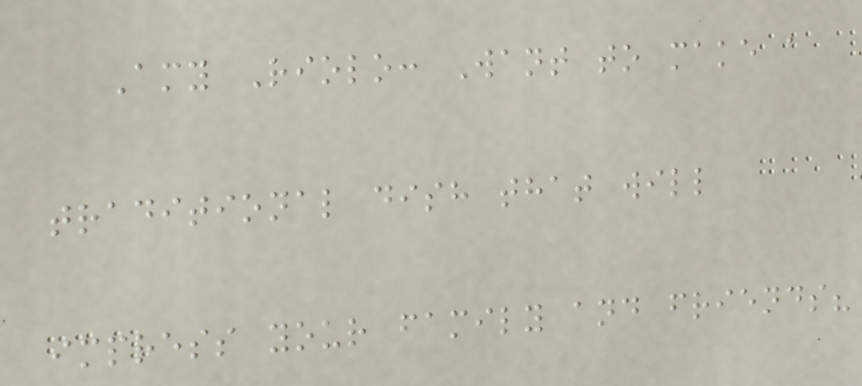Amy Riolo: Want to make a
traditional dish that will
impress your family and friends?
